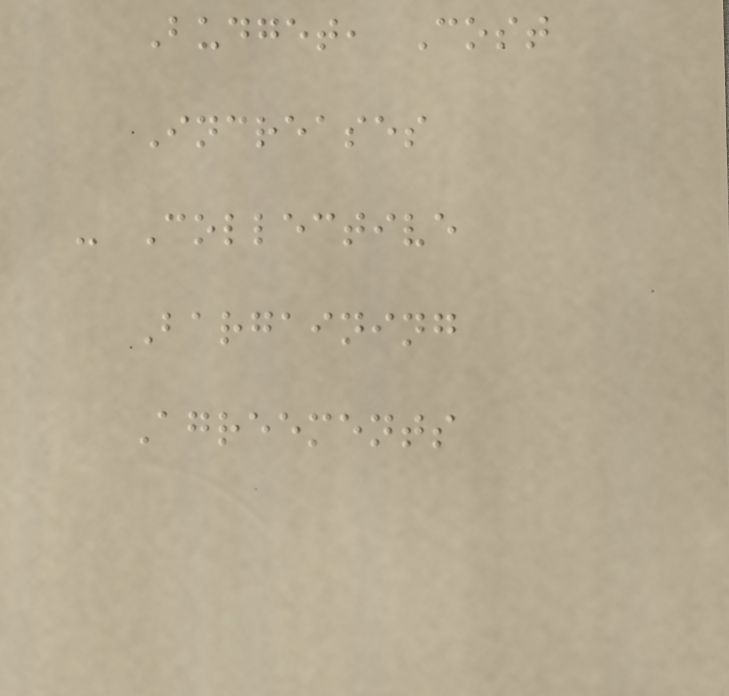Budget, Cost
Increases
- Collective
Bargaining
Agreements
